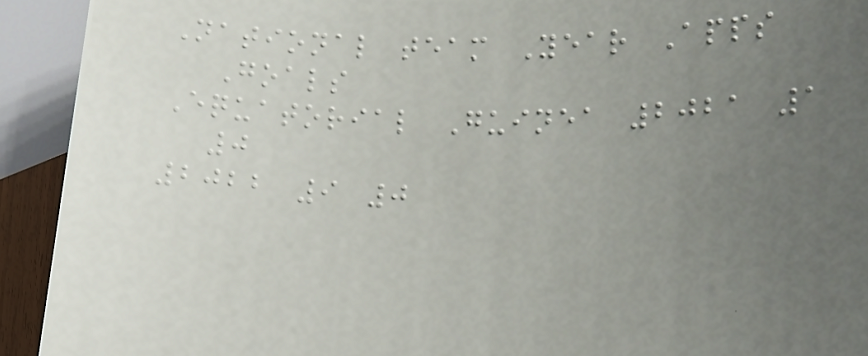National team Year Apps
Goals
Equatorial Guinea 2021 1
0
2022 9 0
